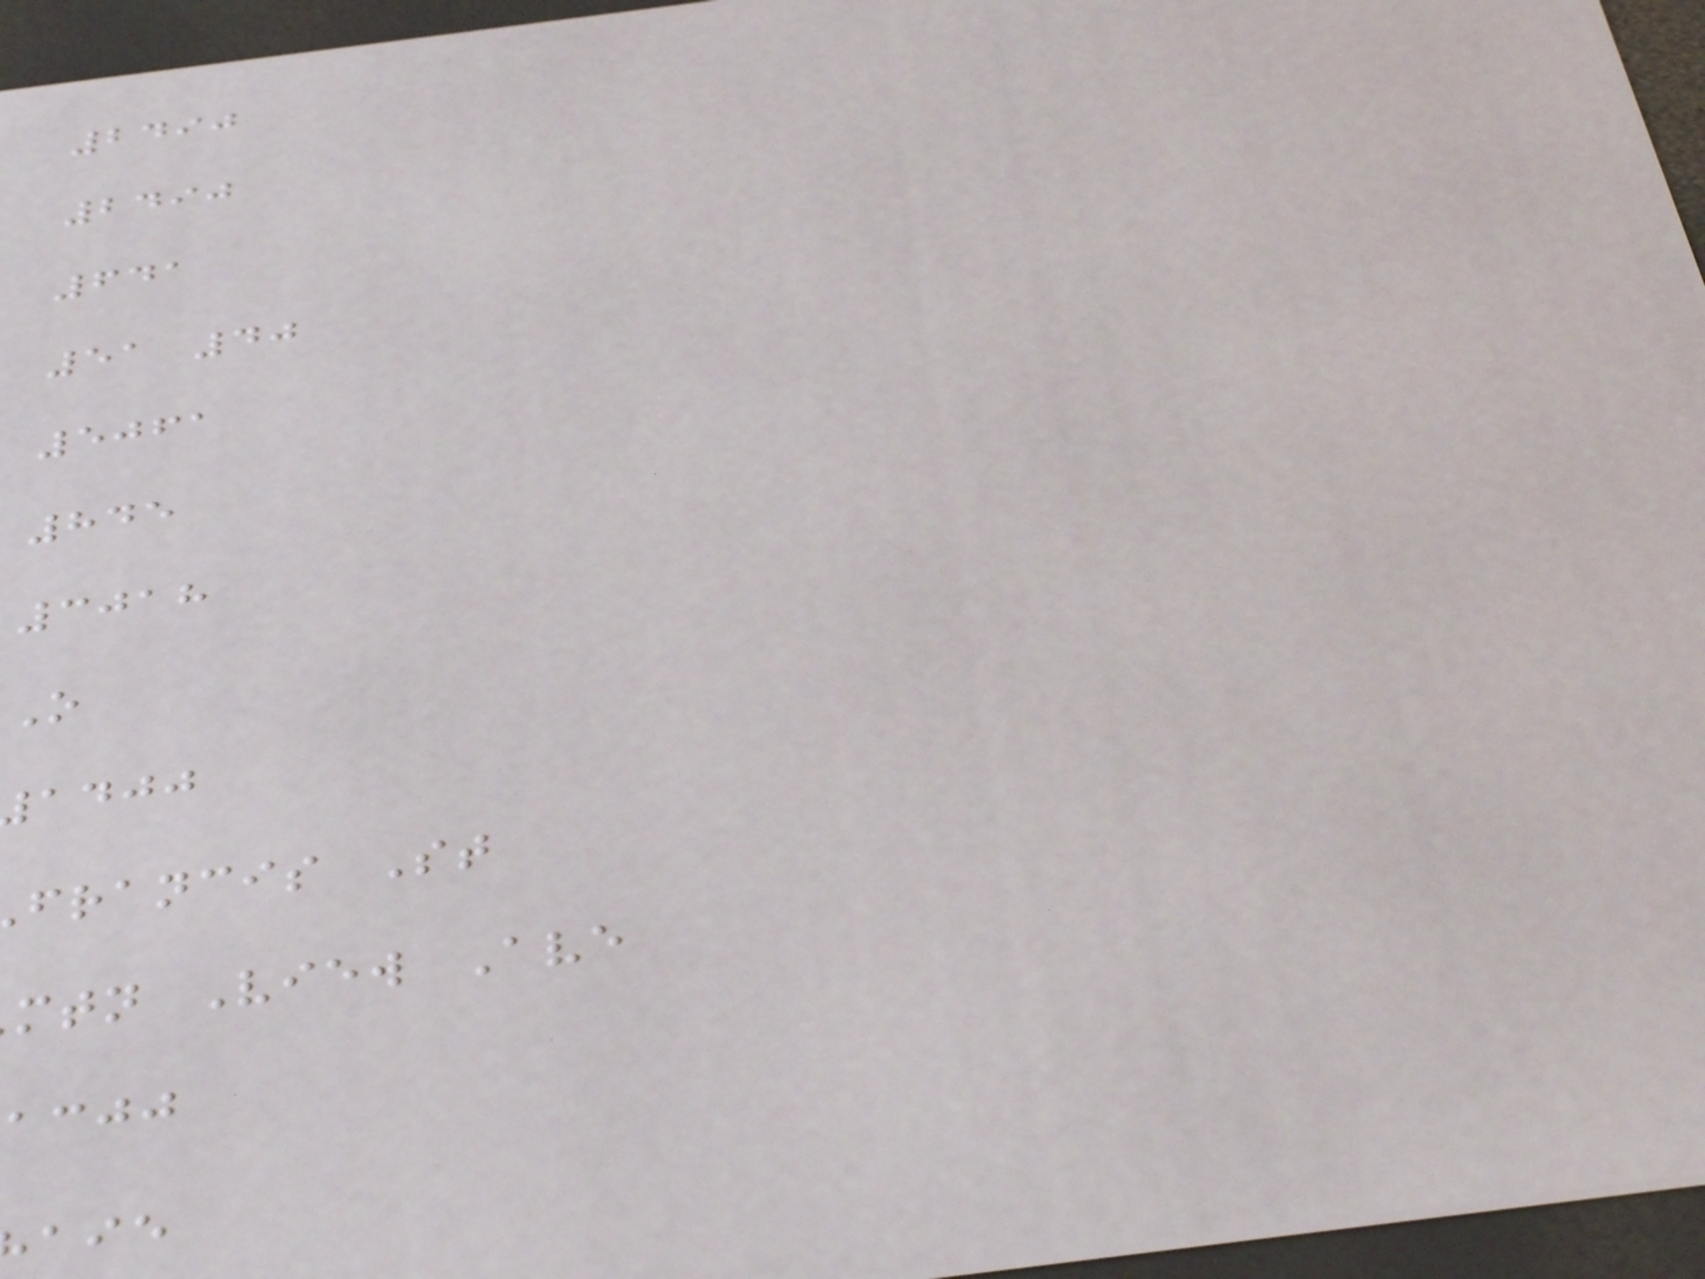2490
2490
641
51 40
5061
845
3018
O
adjj
francis St
mtn View Ave
acjj
